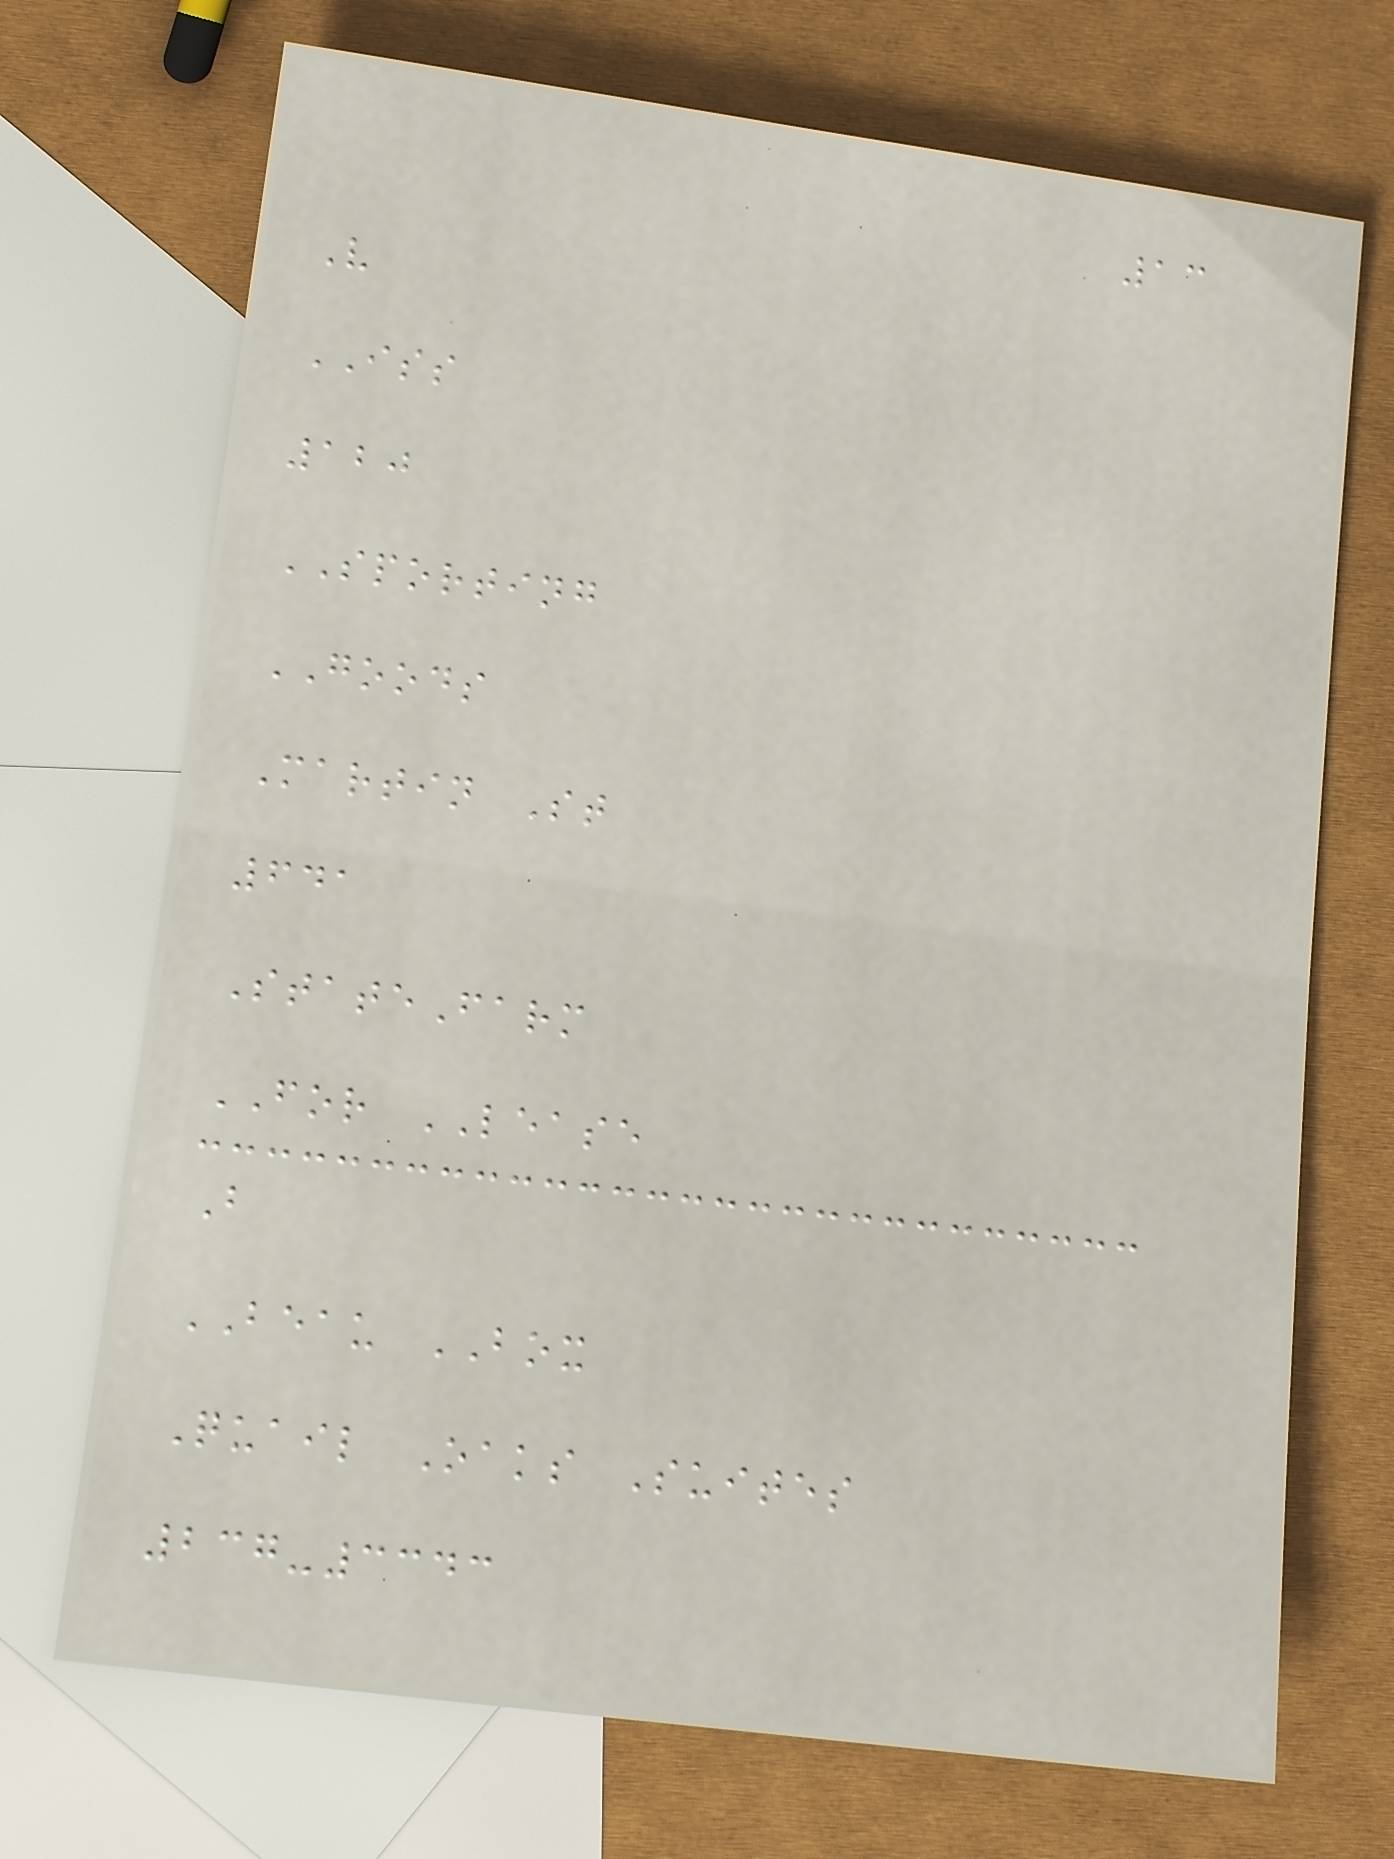13
V
ISS
120
SPORTING
GOODS
Martin St
641
StateFarm
FOR LEASE
B
BEAU BOX
Quail Oaks Suites
237-3343
